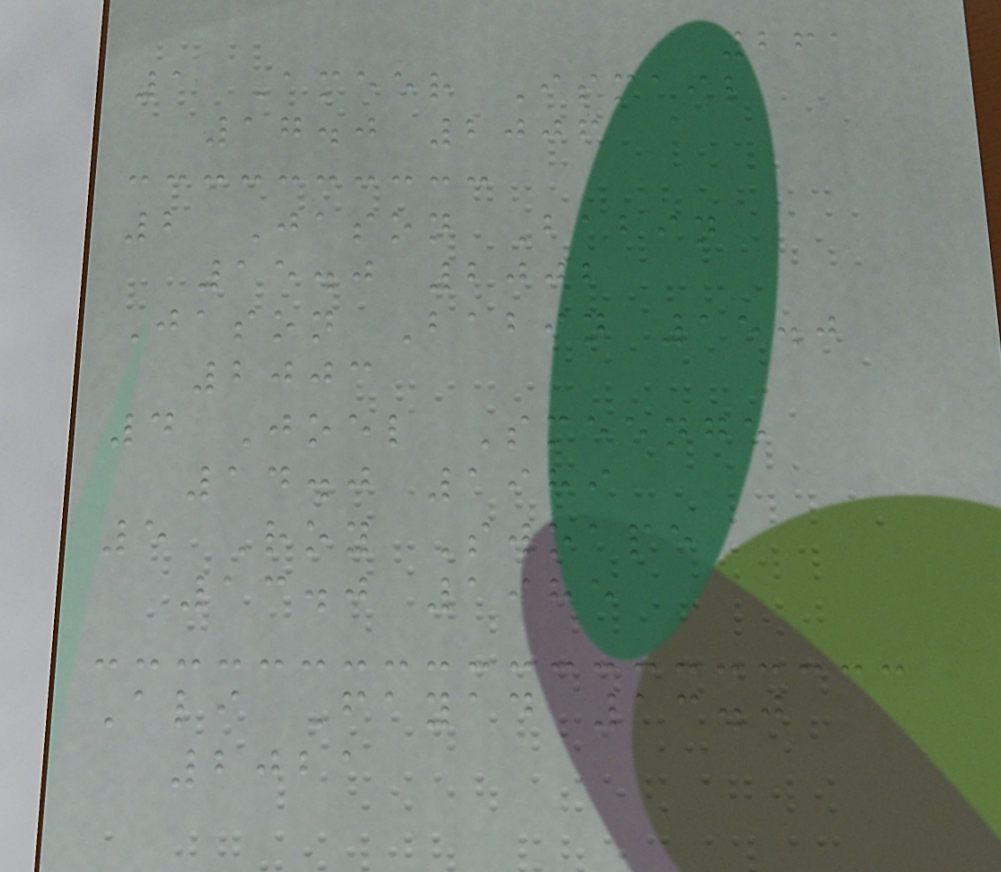261
1 Ameer Ismail
17.0 2006
2 Jason Babin
15.0 2002
Jason Babin 15.0
2003
4 Joel Smeenge
14.0 1989
5 Roy Swoape
13.0 1985
Ali Fayad 13.0
2021
